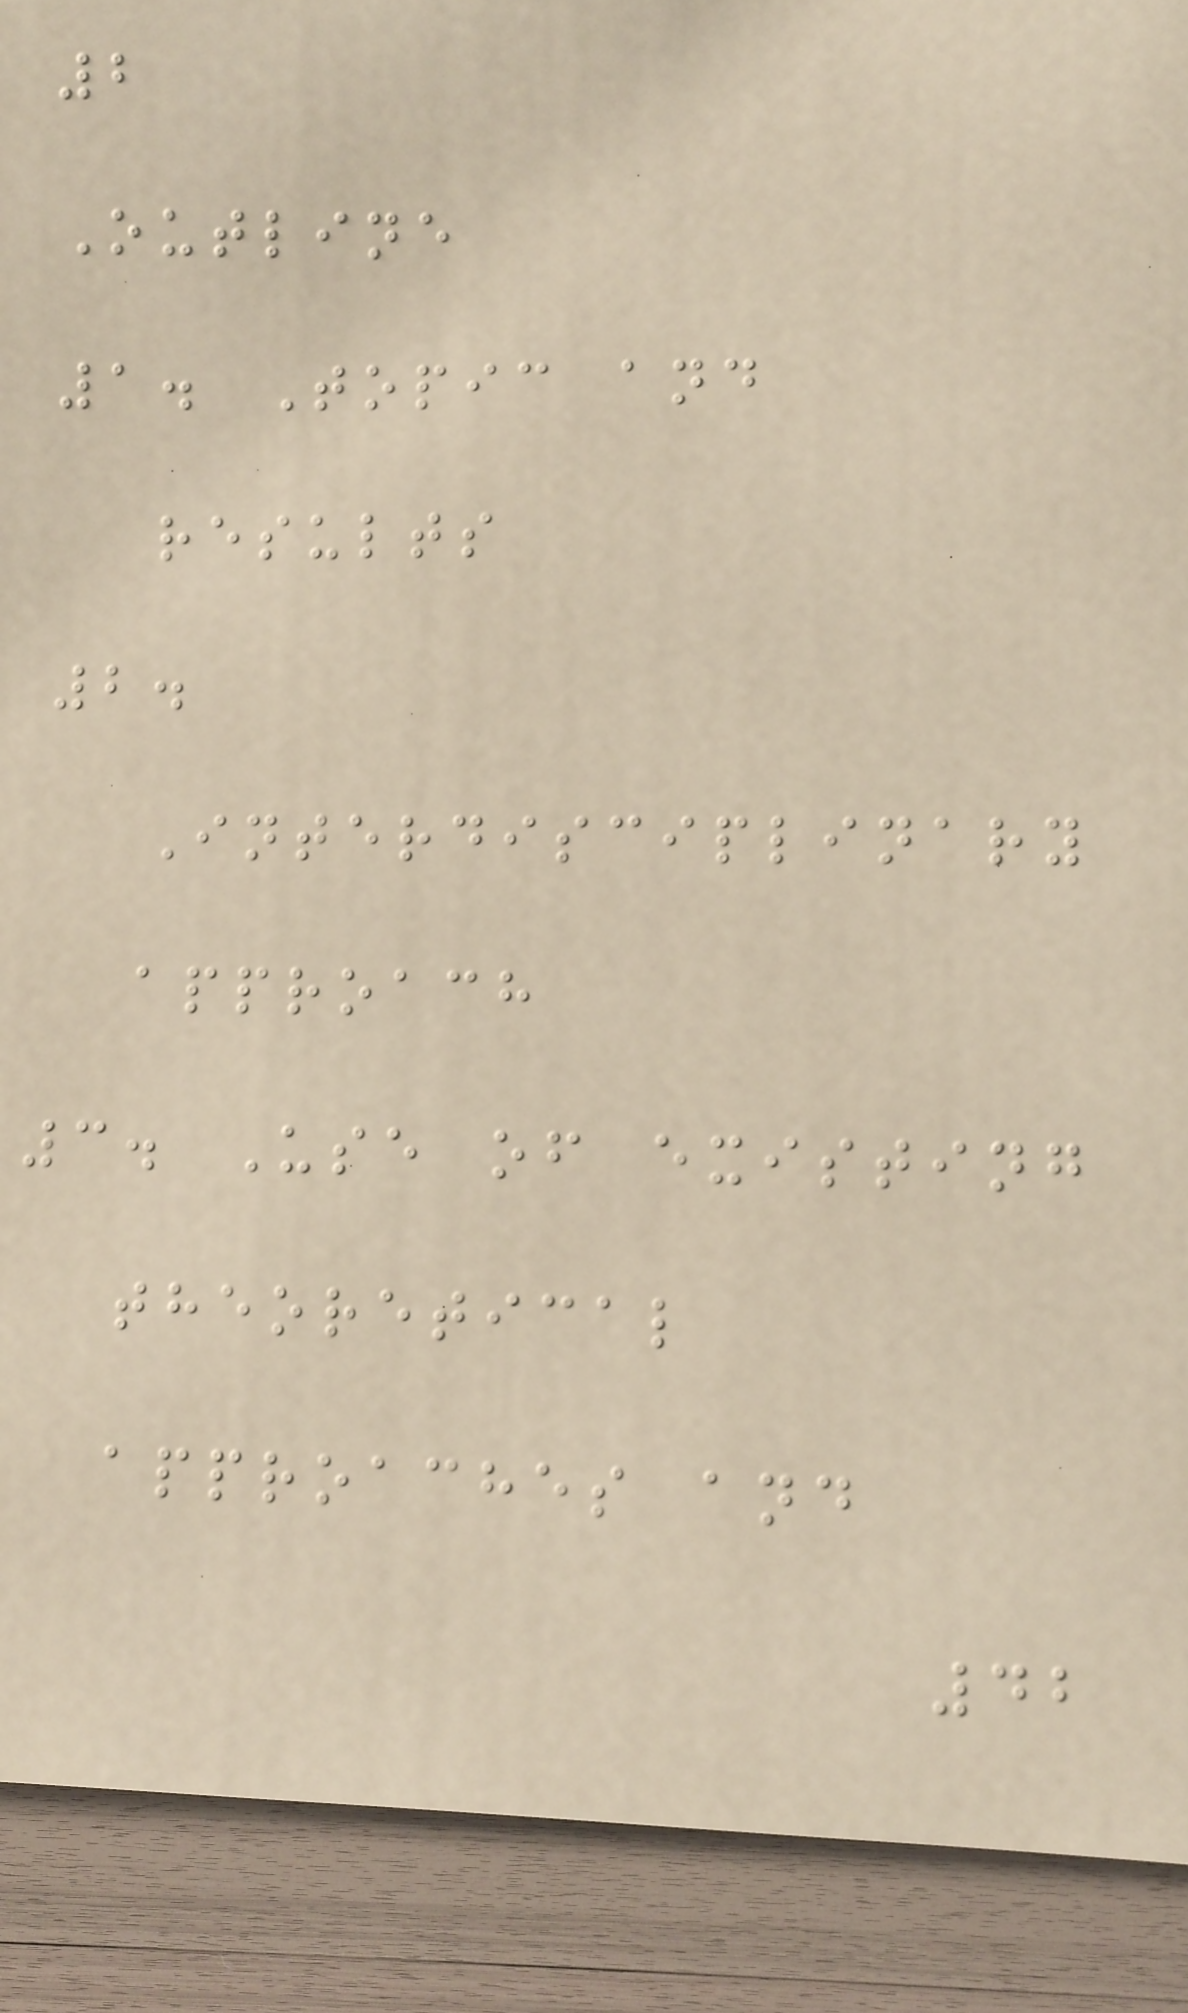2
Outline
1. Topic and
results
2.
Interdisciplinary
approach
3. Use of existing
theoretical
approaches and
42
